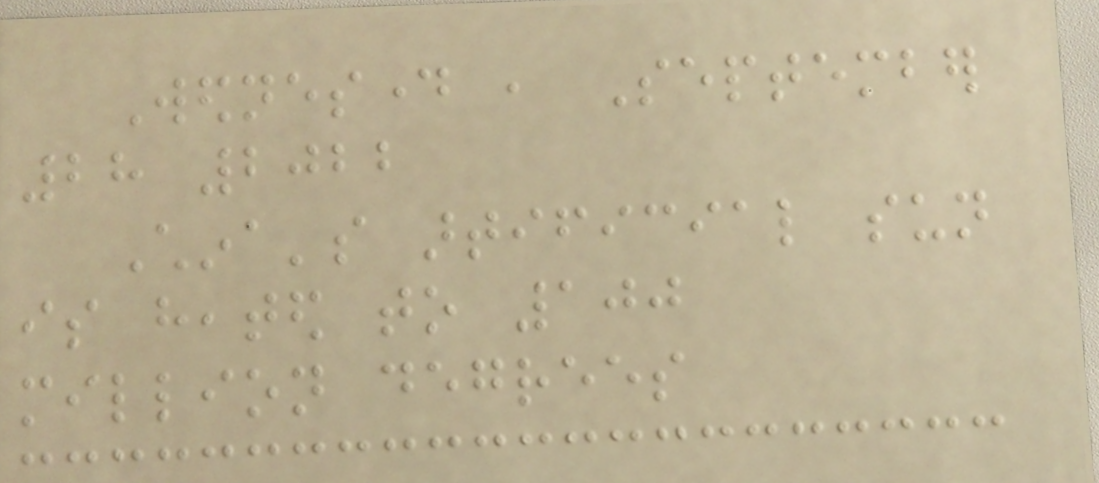Wednesday , September
28 2022
China's artificial sun
is heated to 100
million degrees
